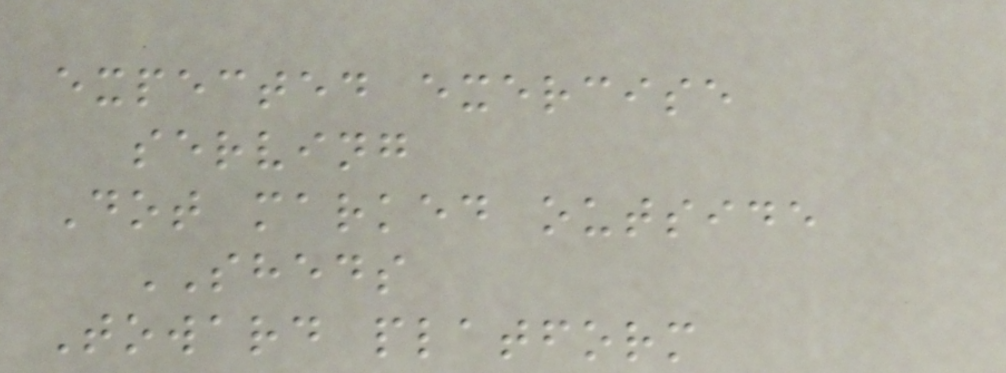expected exercise
serving
Dot marked outside
SHEDS
Toward platform
